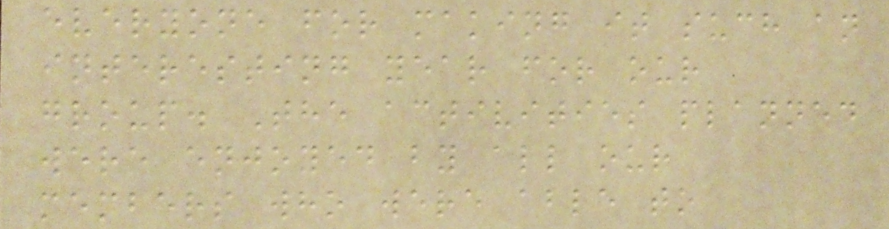everyone for making it such an
interesting year for our
group. The activities planned
were enjoyed by all our
members who were able to
